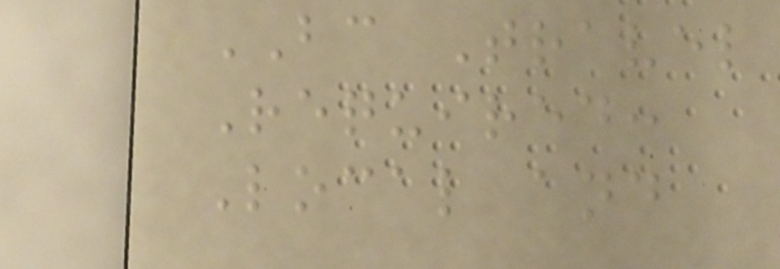BC Travel
Required:
Local and
